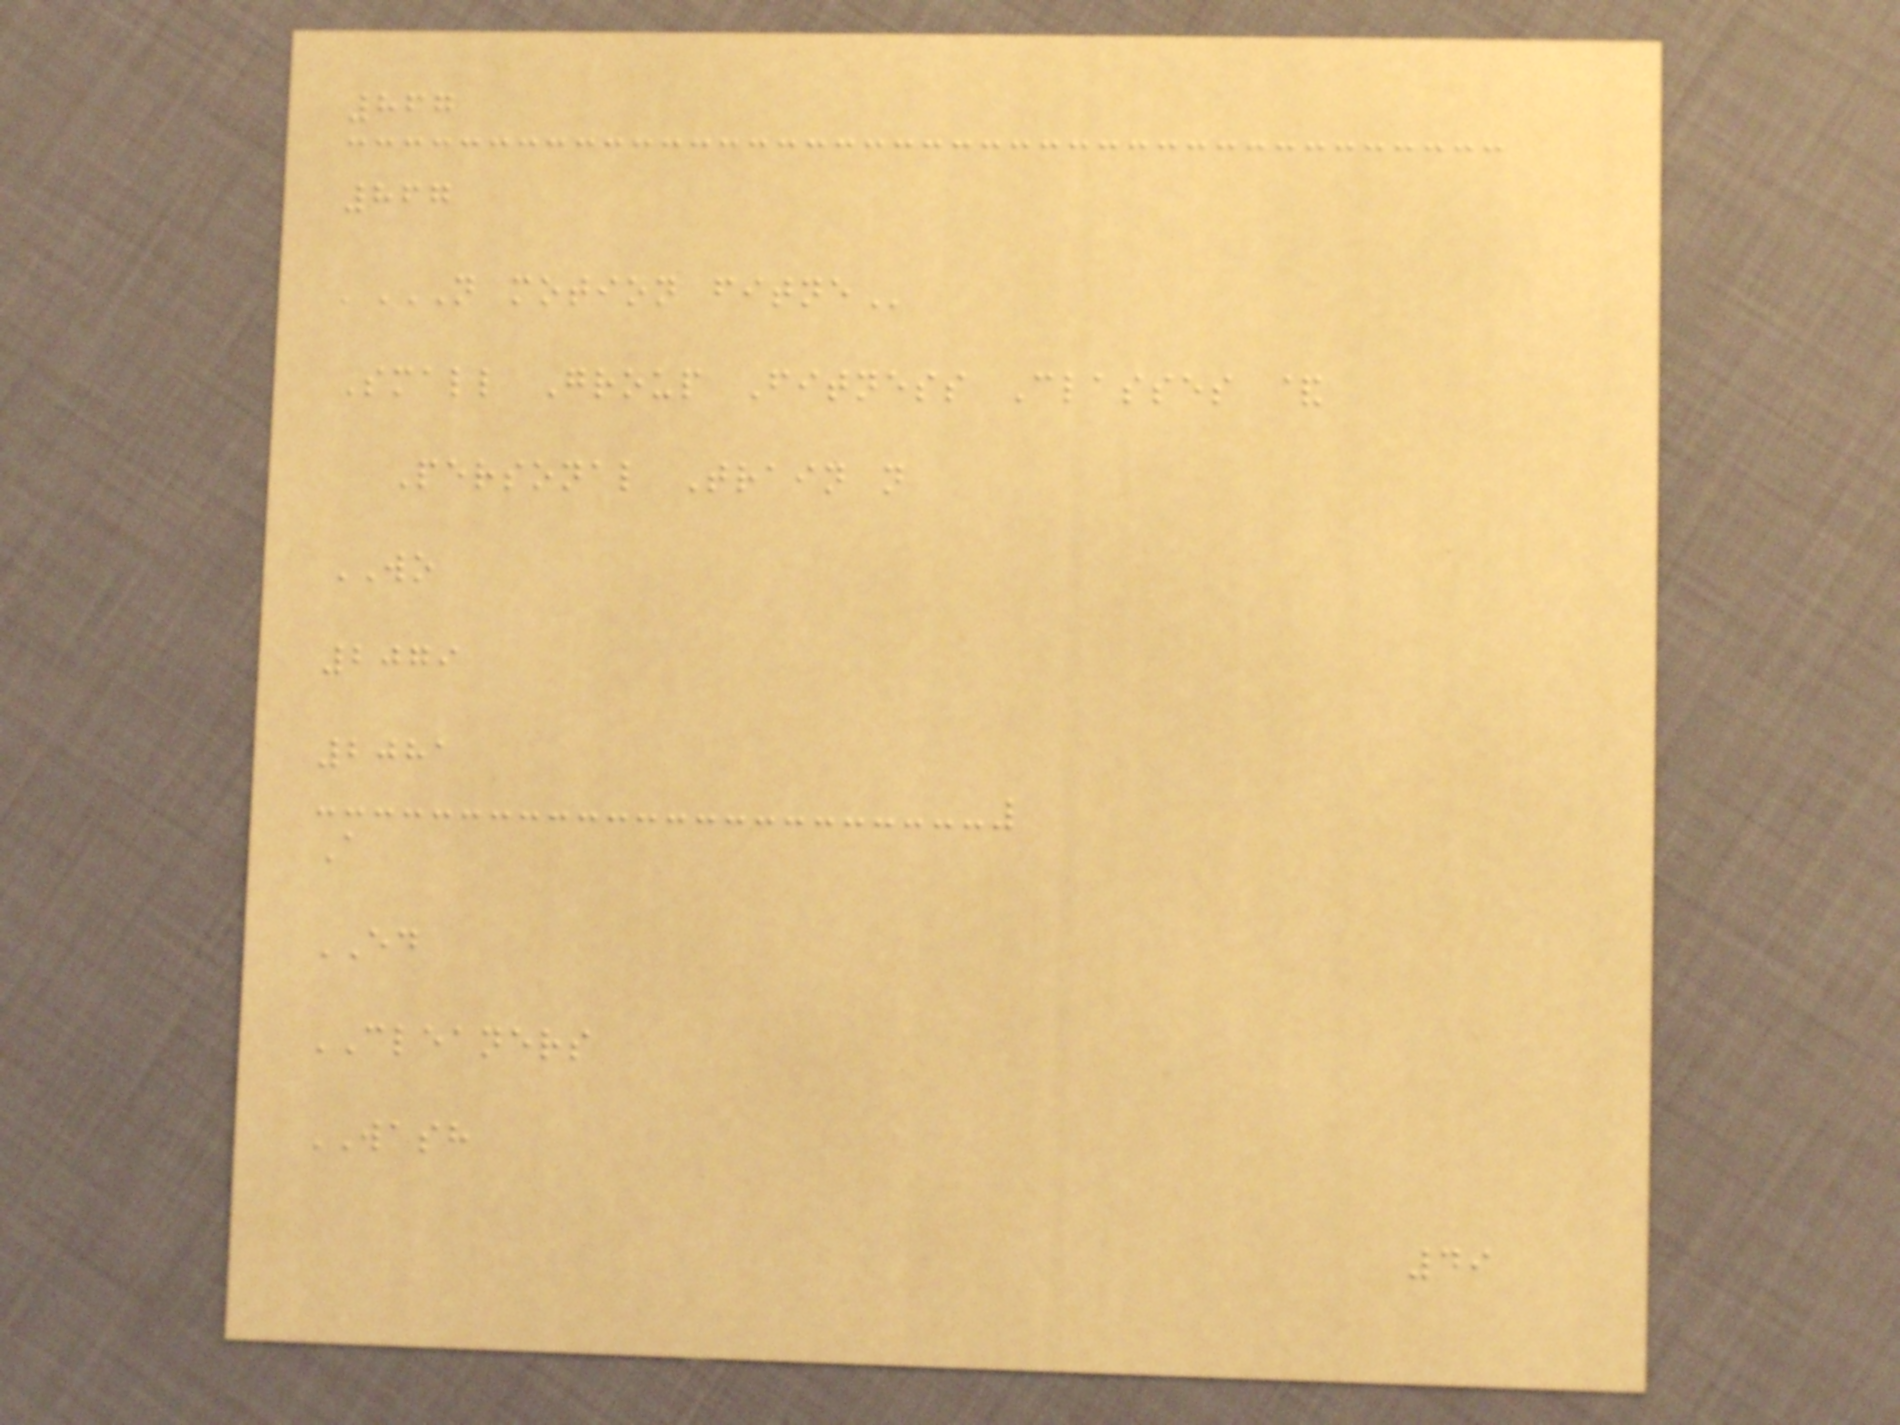867
867
'N MOTION FITNE
Small Group Fitness Classes &
Personal Train n
WO
2079
2081
A
ED
CLEANERS
WASH
49
